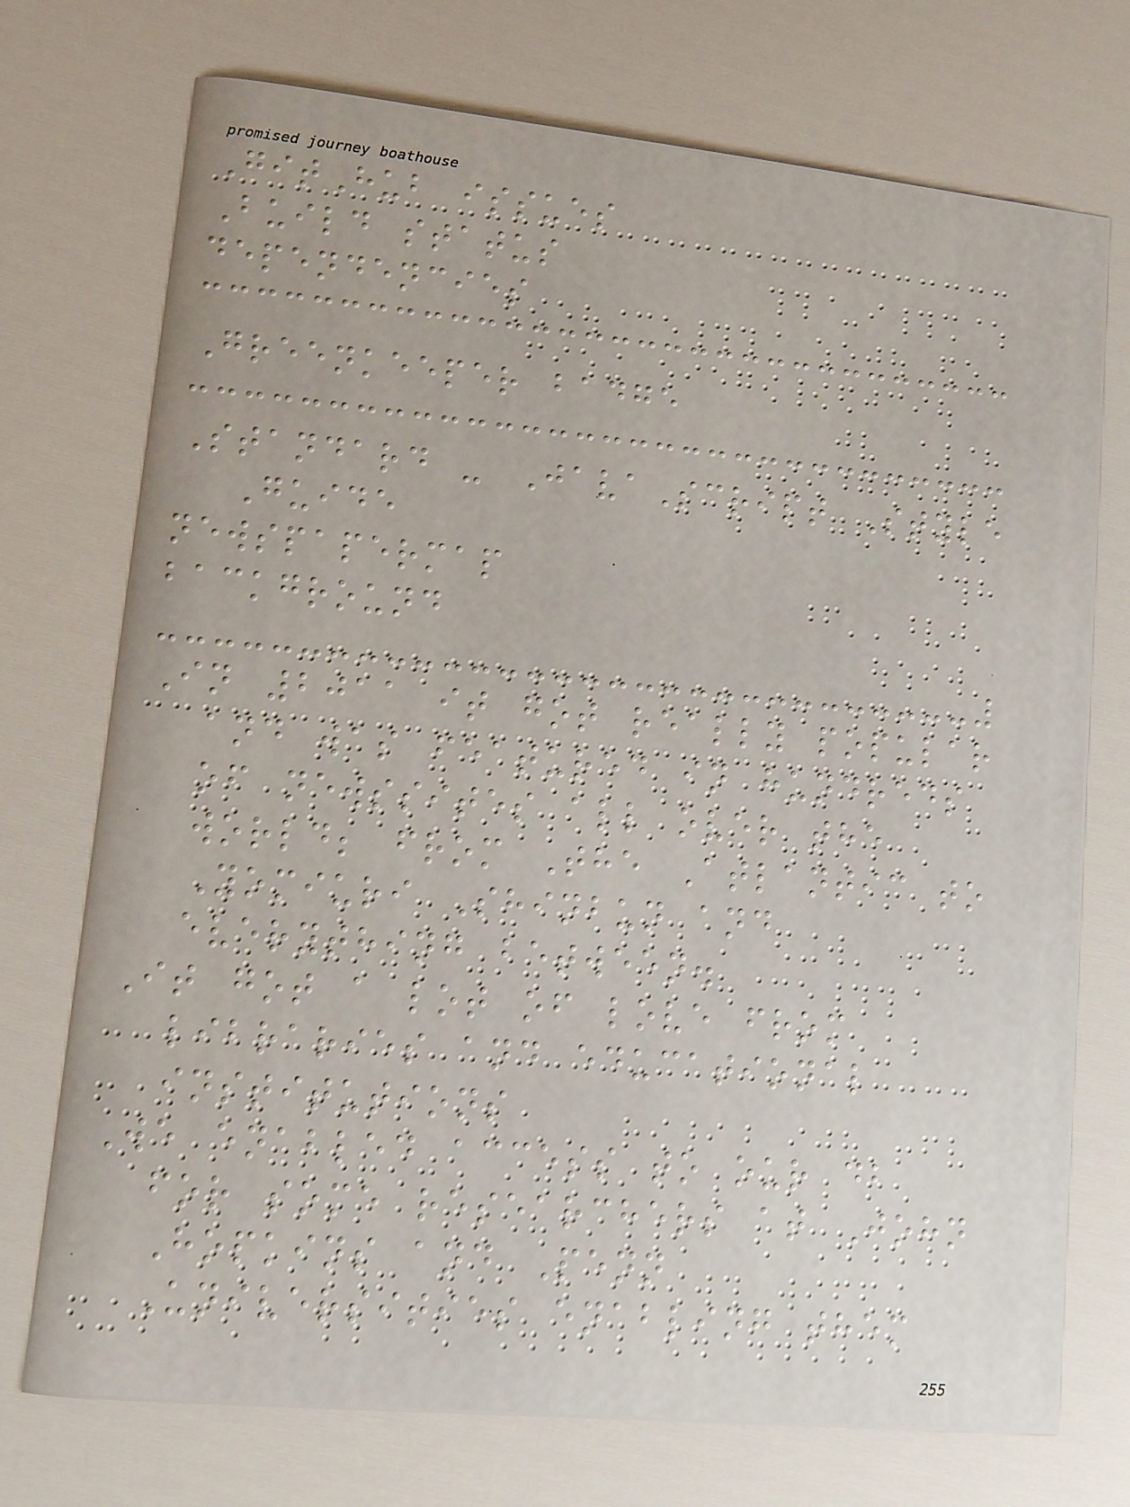GitHub issues
Build status
dependencies
Greenkeeper badge
Standard - JavaScript Style
Guide
newspapermap
background
In 2011 it got really popular
and was featured in hundreds
of newssites all over the
world; from The Atlantic to
Yomiuri Shinbun and
everything between.
It got a lot of love from
libraries and educational
institutions
We enabled access to our db
for some researchers at John
Hopkins and Penn
Universities enabling them
